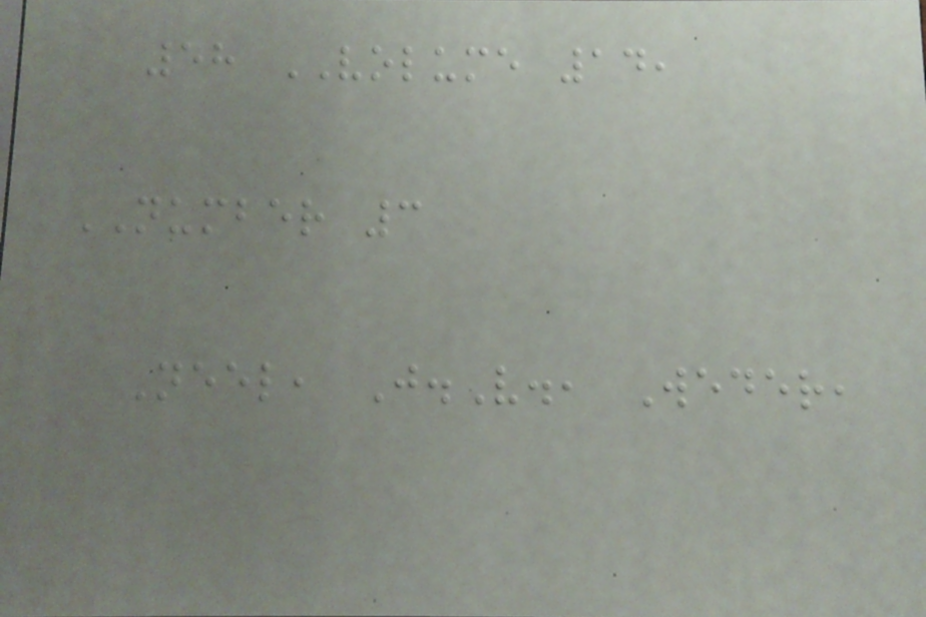58 VOLUME 14,
NUMBER 3
Neel, J.V., Weder,
